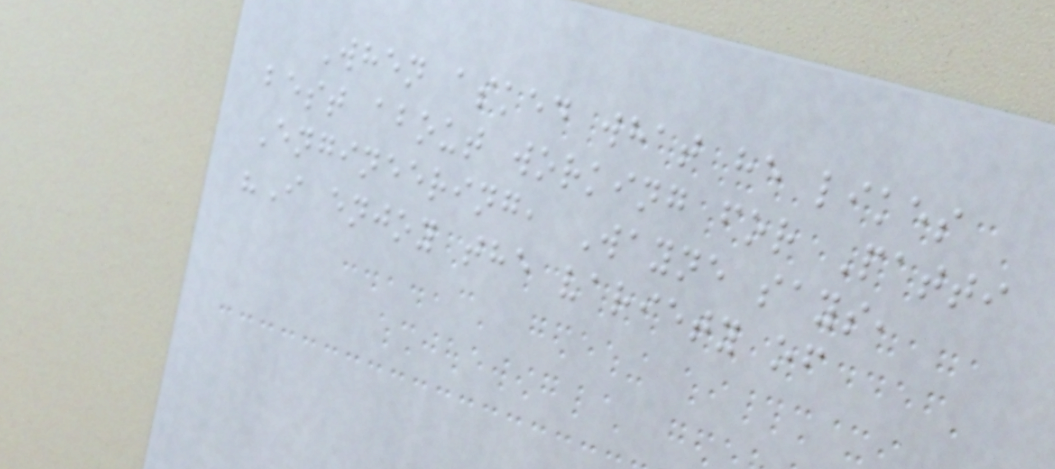When asked what he likes
best about working for Patti
Engineering, Wayne says,
"I enjoy the variety of
